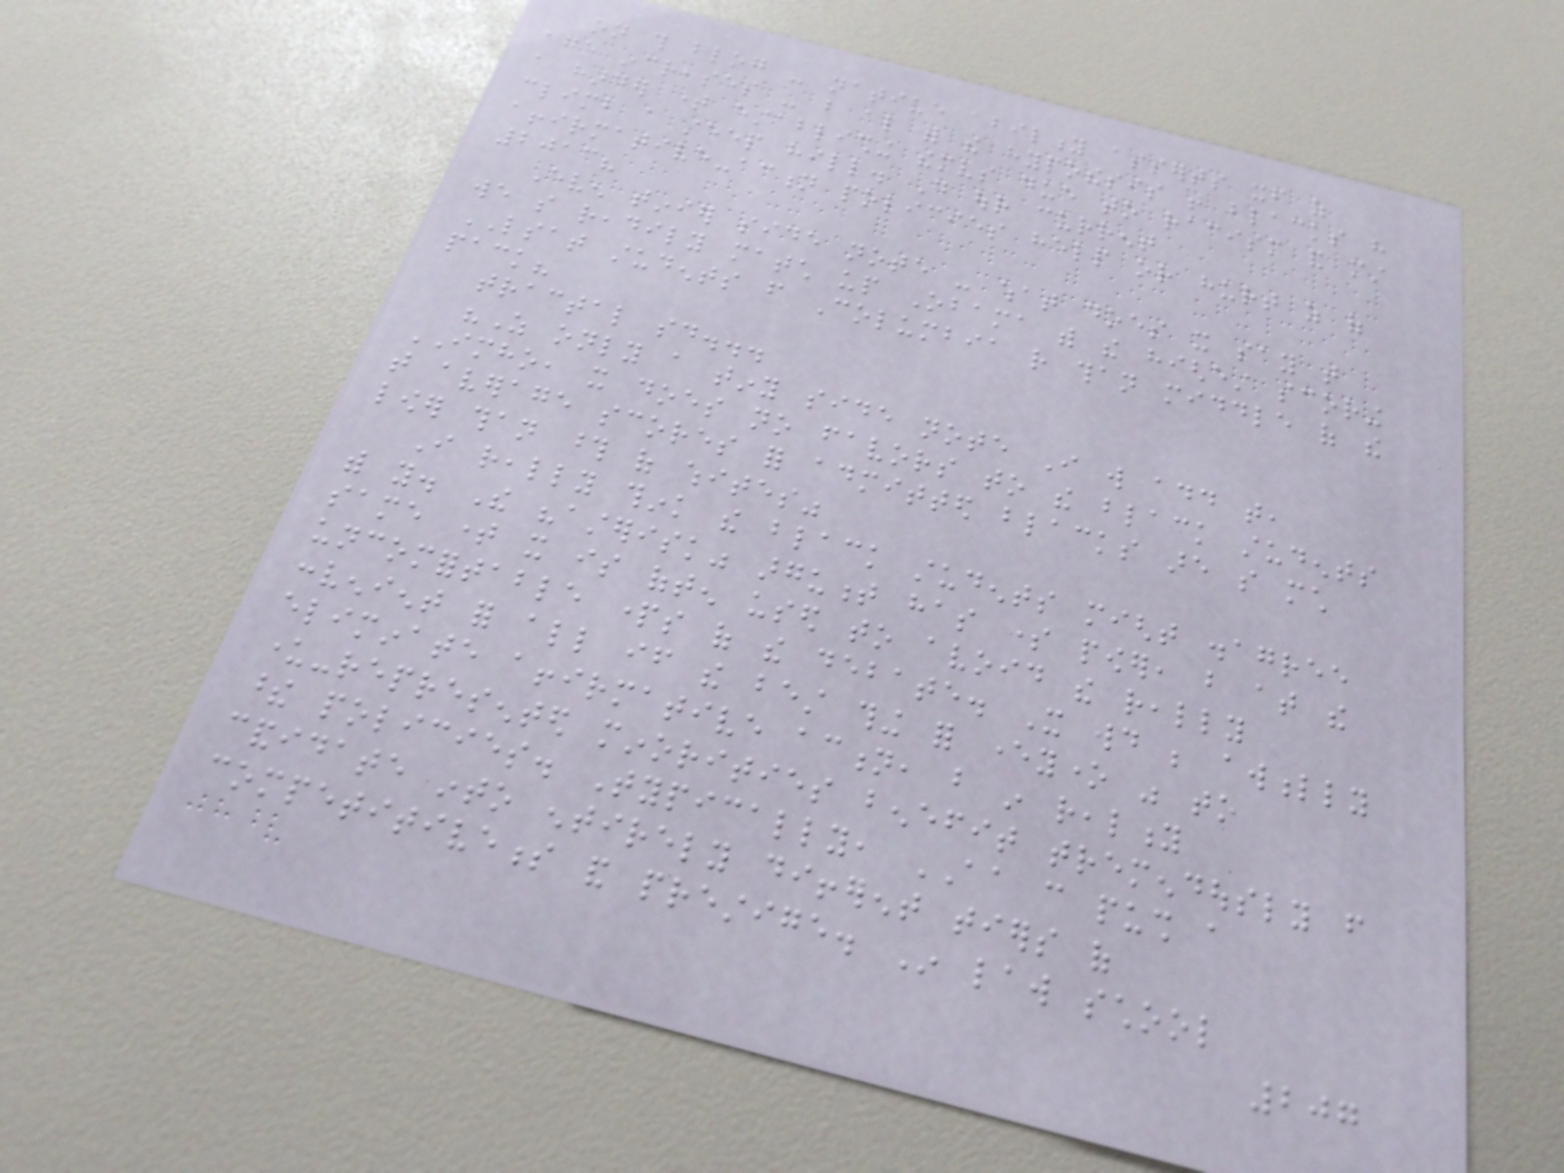on this blog - native ability asserts itself as
age increases - but also with the hypothesis that blacks have
a harder time establishing themselves due to racism and must
climb a steep hill. Do our current
affirmative-action policies help or hurt as of
2013?
Even tinier side note - what does it say that
we so readily match up Obama with the highest scoring
LSAT students from Columbia rather than middle of the
pack?
tractal said...
"As only a tiny side note I will add that,
IMHO, it does no favors to the black students
that average scores for admitted blacks are so much
lower than those of whites"
I really think the black students might disagree
with you. The "asterisk" argument has some power, but at the
same time it is often used to avoid the really
uncomfortable parts of the debate. It would be awfully
convenient for all if the best thing for everyone was to
eliminate affirmative action, but in reality
under-represented minorities benefit tremendously from
these policies. Typically, AA can push a
candidate into entirely different tiers of
competitiveness and prestige. In law school
207
